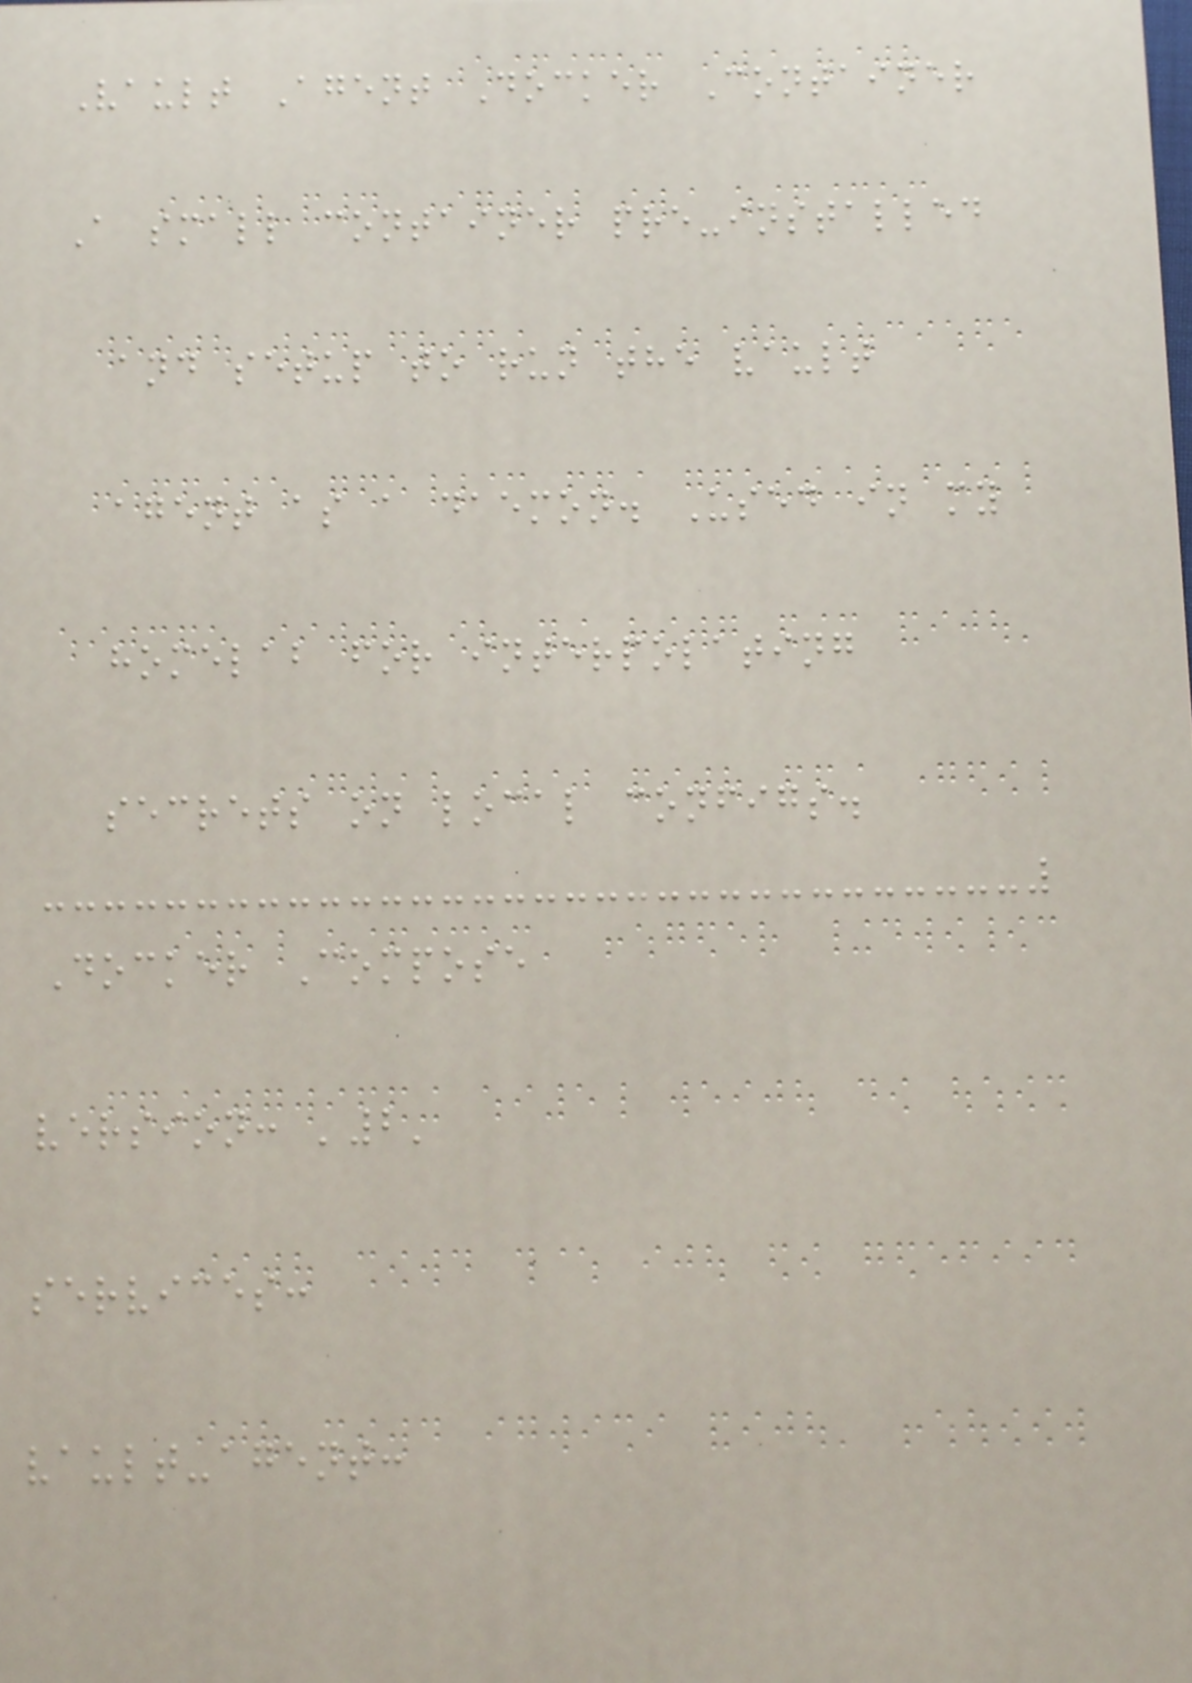Vault Agent Docker Container
A small container pre-installed
and setup to run the vault
agent as a daemon. Used in my
homelab for interpolating
secrets on local configs.
Docker Compose
version: '2'
services:
vault-agent:
